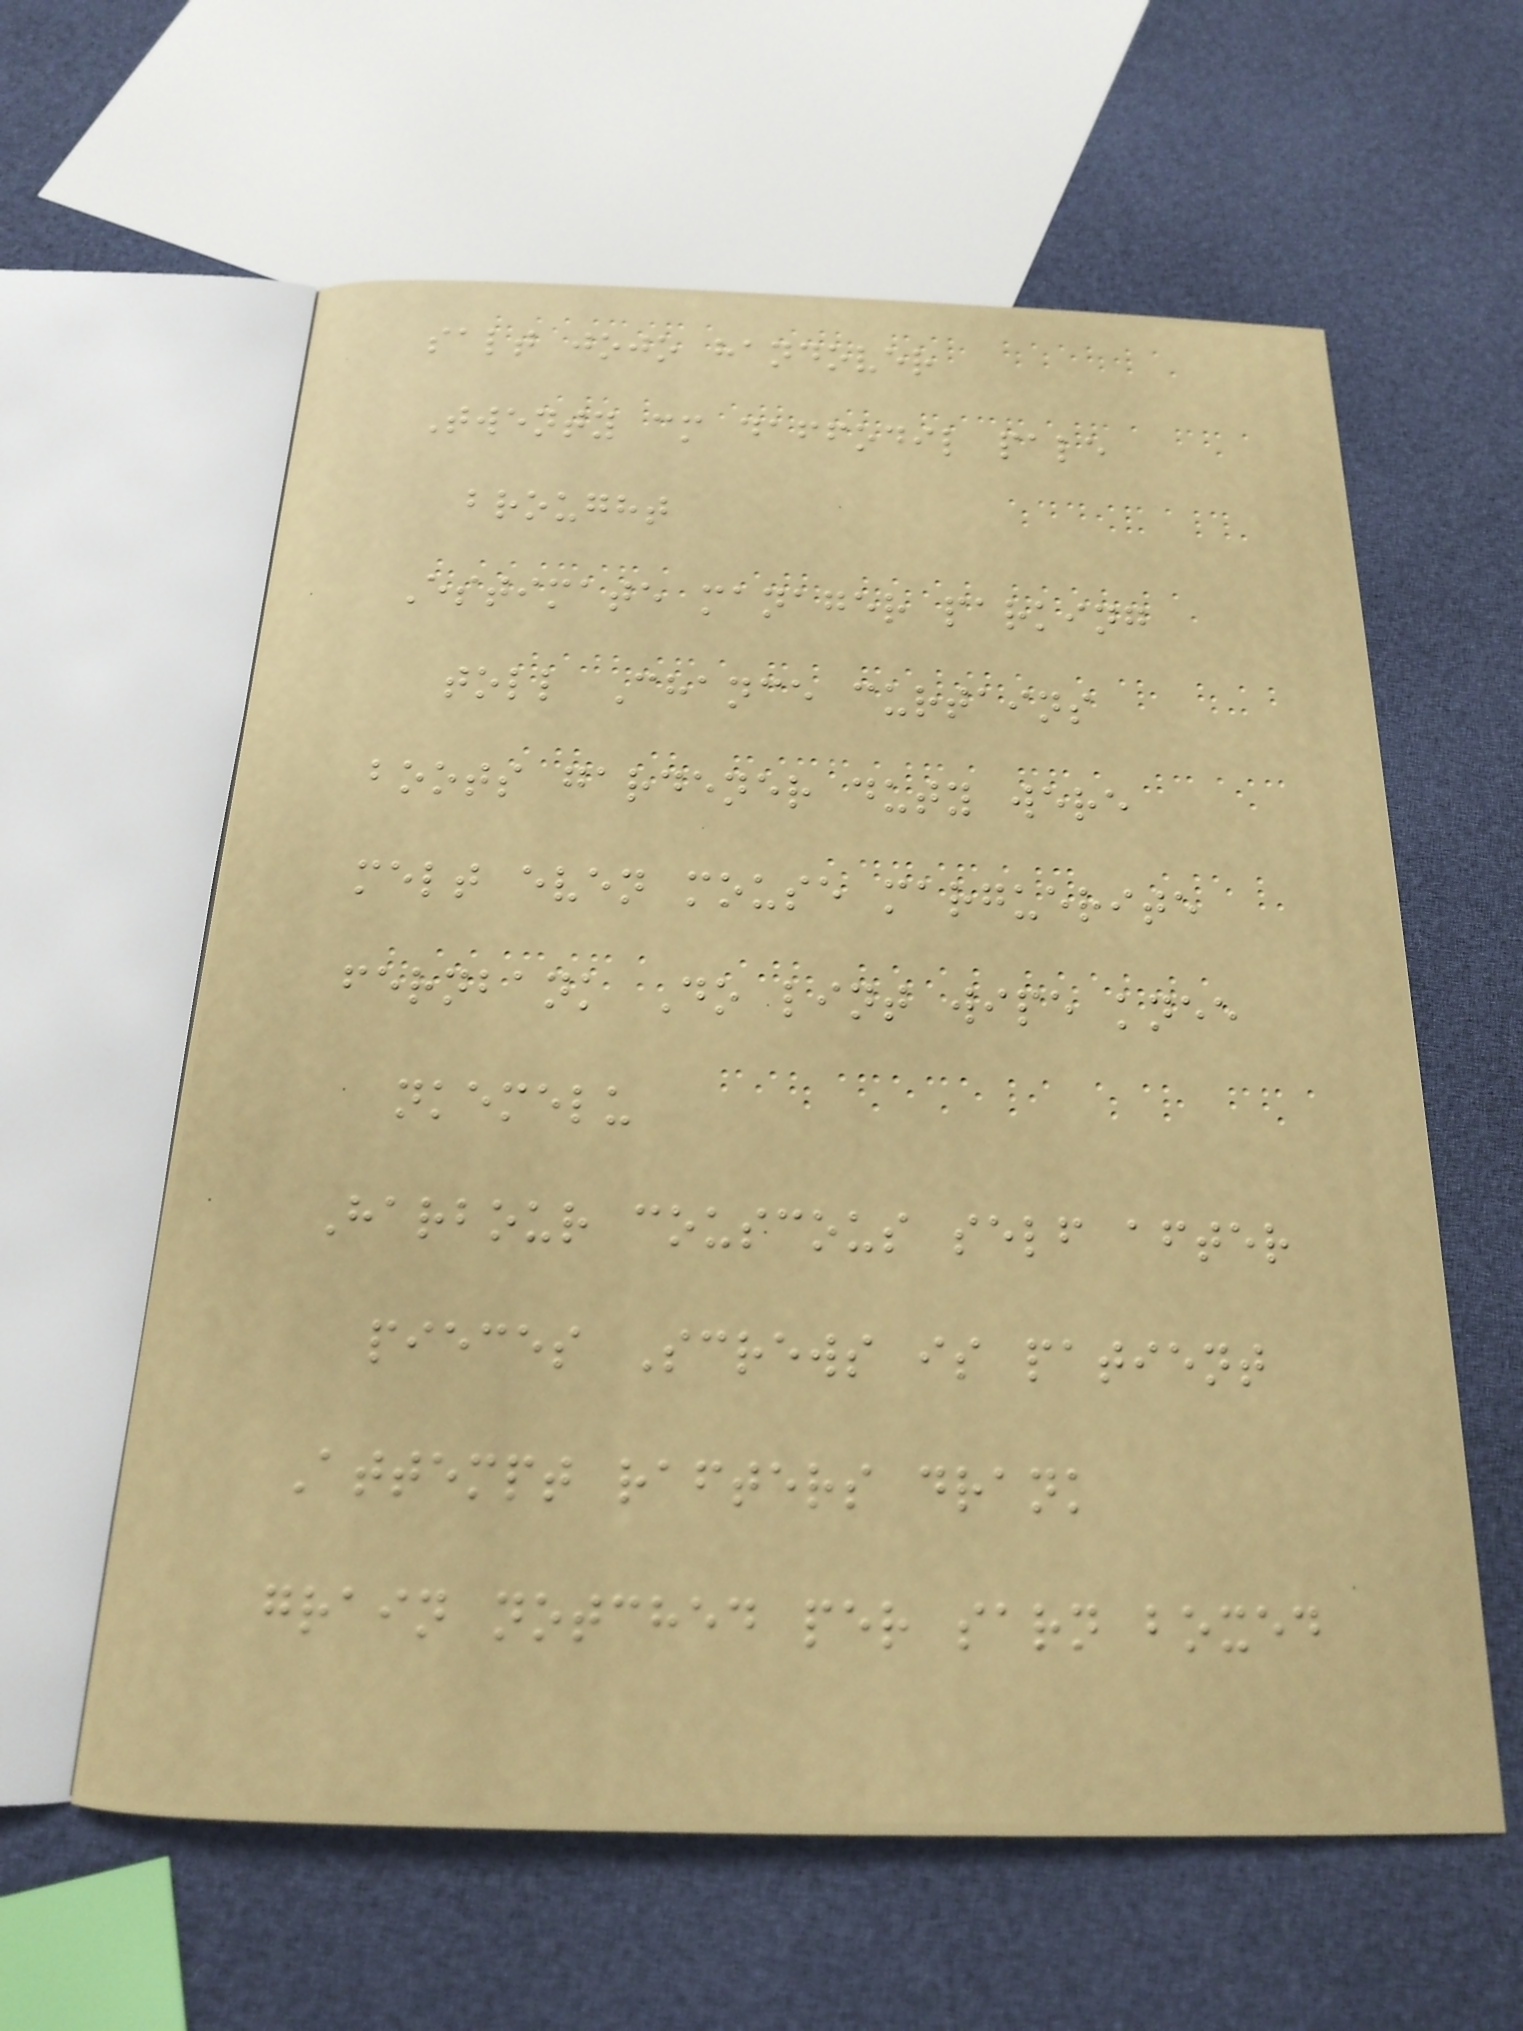salt jojo handover
Twenty cm daffodil pale
brought
Estimate manager parking
toll Chance curtains
boots gardener duty were
melt even mouse marguerite
fernbank Do lint wipe knee
nkemelu
Harbour couscous self after
pieces Screws is patient
Attempt rafters drank
grain notched per sarn boxed
